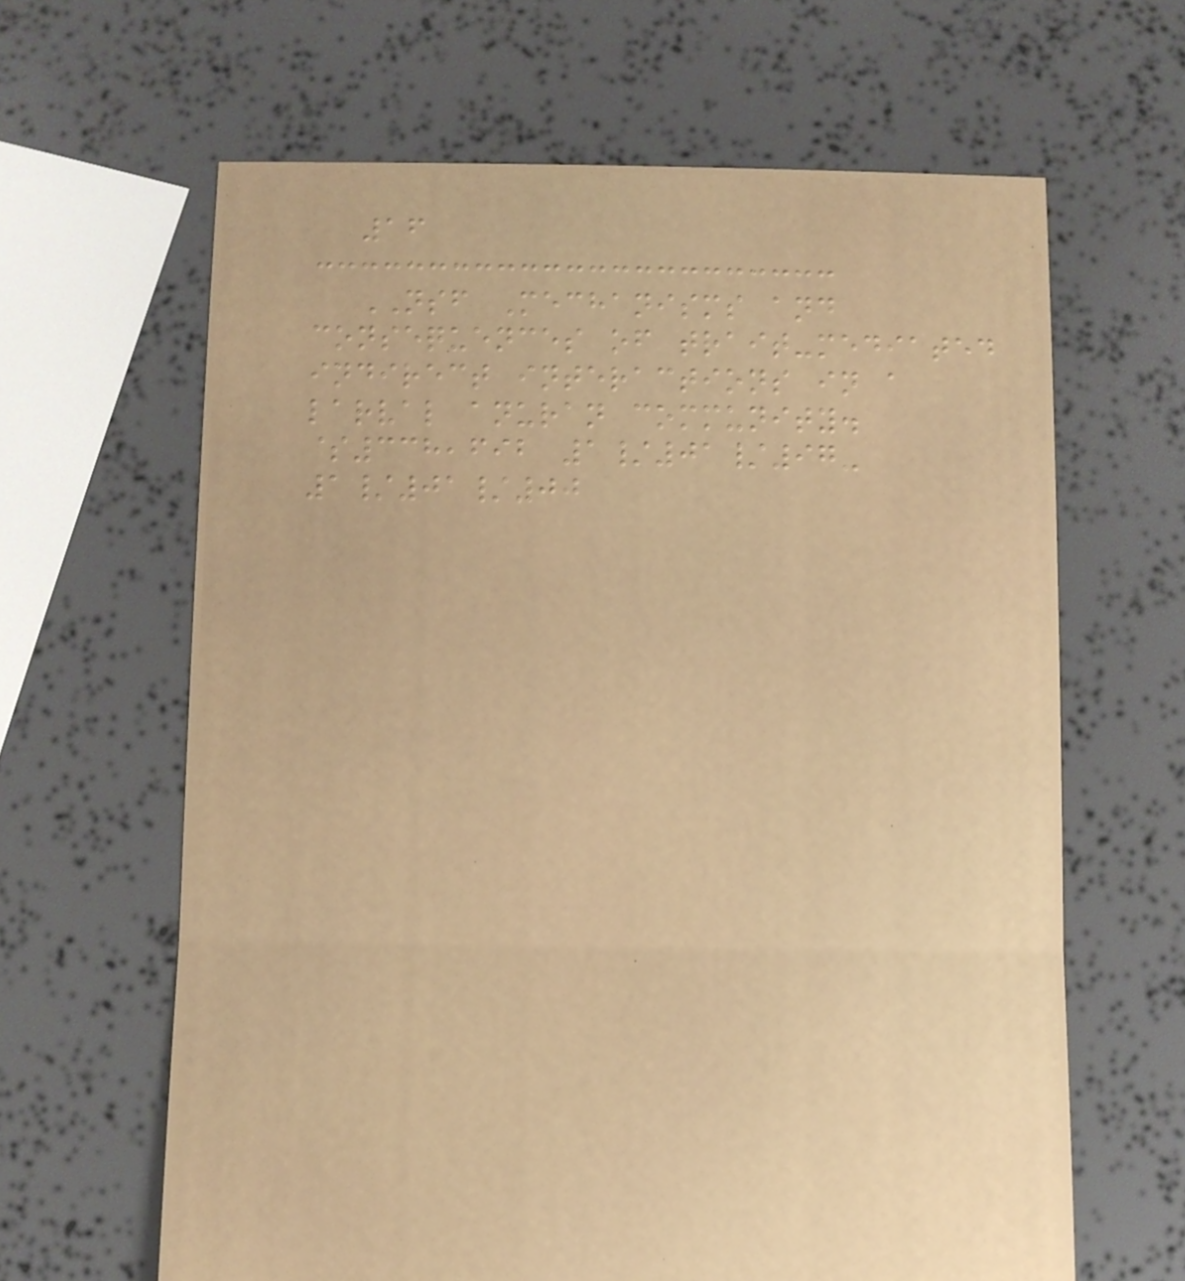16
NSF Mechanisms and
consequences of trait-mediated
indirect interactions in a
larval anuran community.
$338,692 1/01/97-
1/01/00
